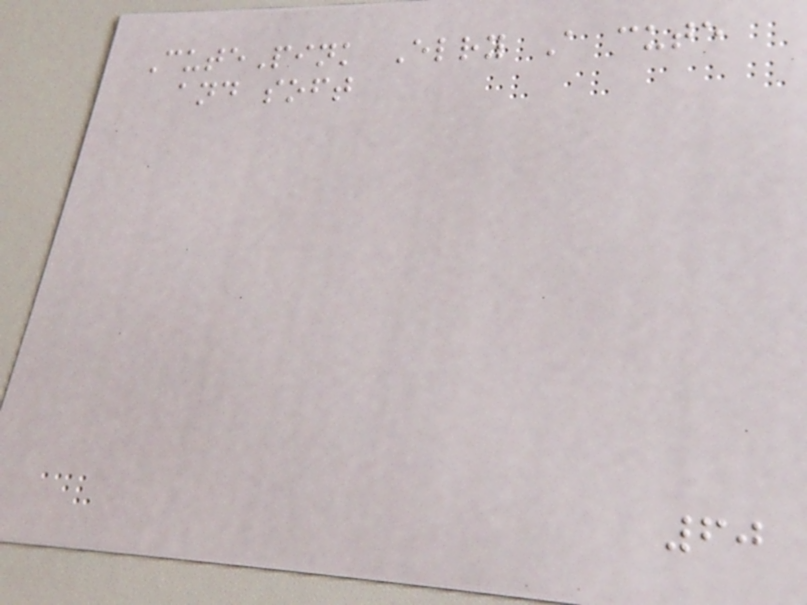CutePink Elry A cute
and soft
60
